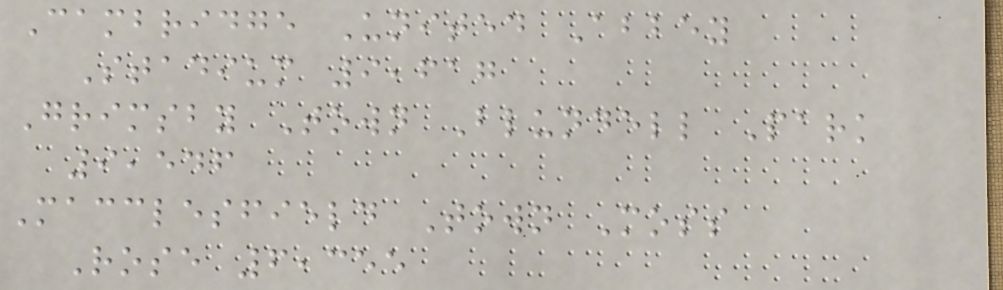Cambridge United Abbey
Stadium 9,617
Grimsby Town Blundell Park
9,546
Macclesfield Town Moss
Rose 6,355
